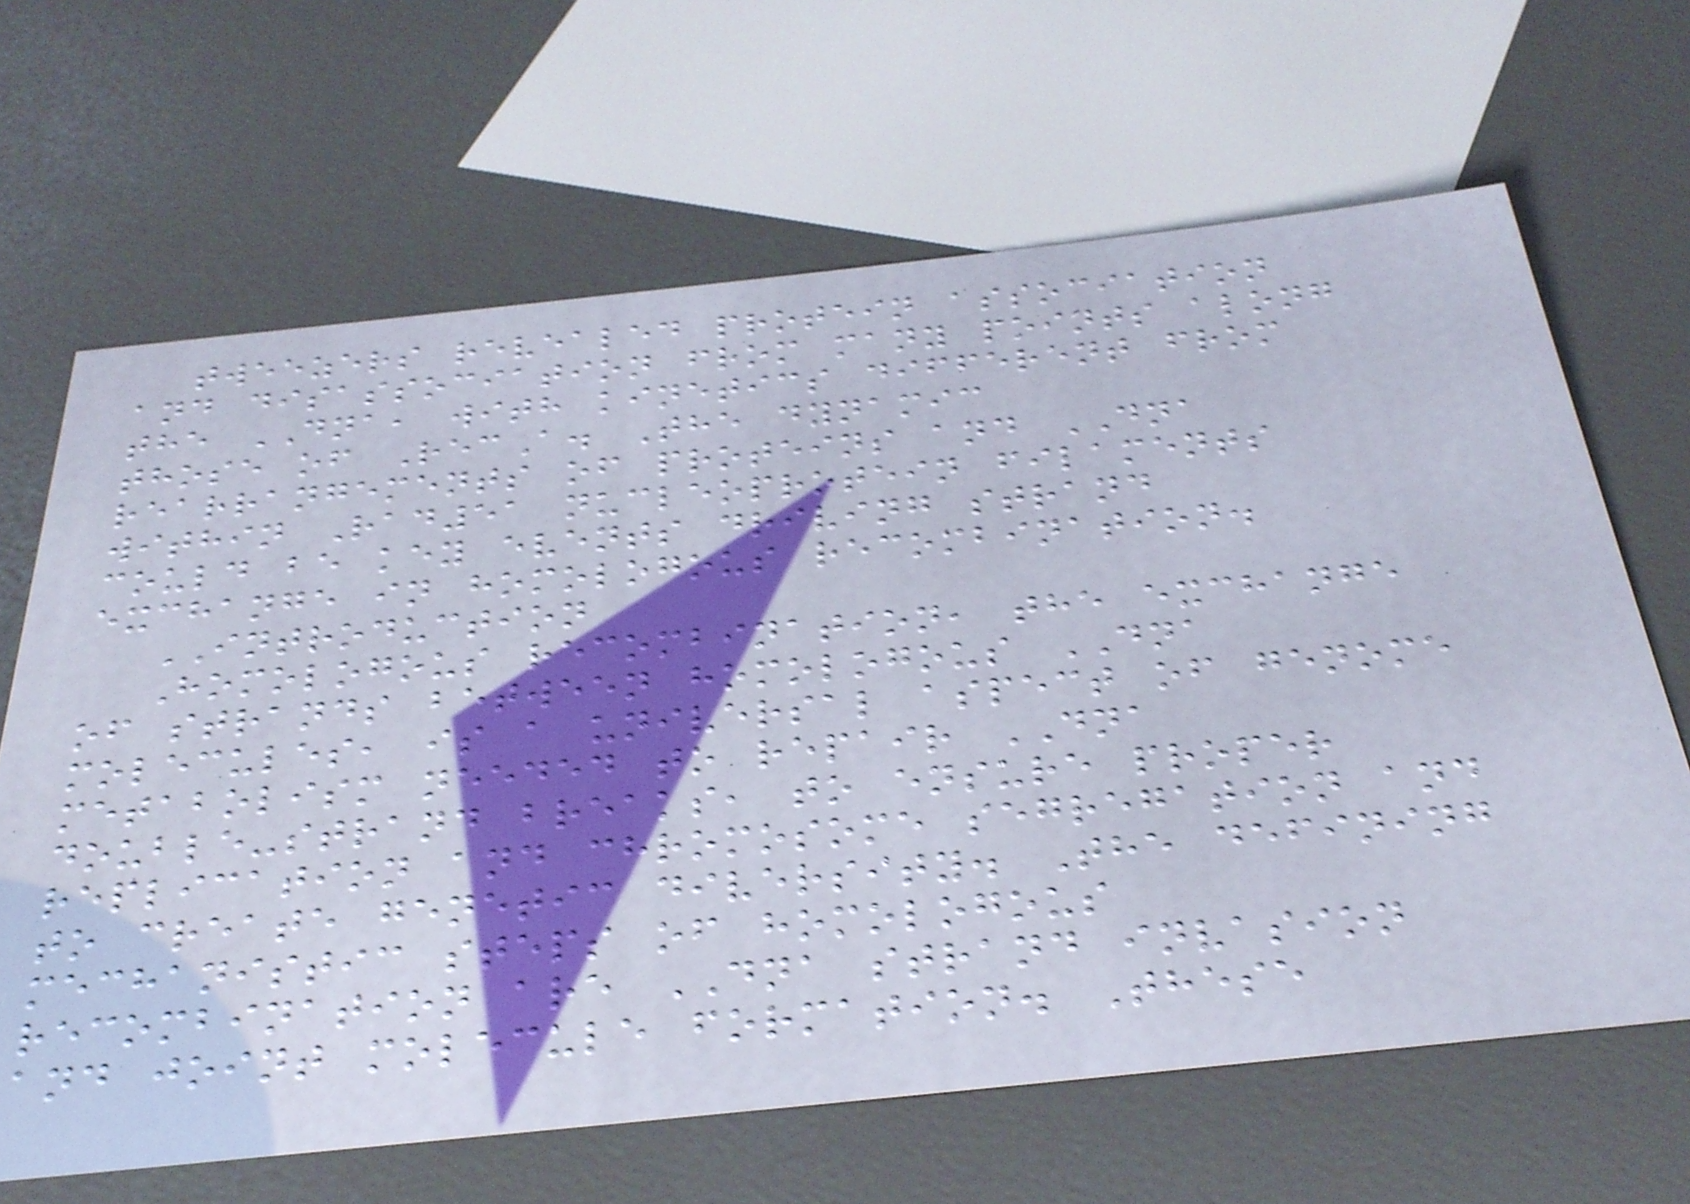tweezers revealed protein association
and disassociation from many points along
the DNA, with kinetics different from
those of RecA. The dynamic
rearrangements of proteins and DNA
within Rad51 nucleoprotein filaments
could be key events driving strand
exchange in homologous recombination.
INTRODUCTION
Homologous recombination, the exchange
of strands between homologous DNA
molecules, is a universal aspect of genome
metabolism needed to repair DNA
double-strand breaks, to ensure proper
replication and chromosome segregation and
to create genetic diversity. The defining
mechanistic steps of homologous
recombination are DNA strand invasion
and joint molecule formation. These
